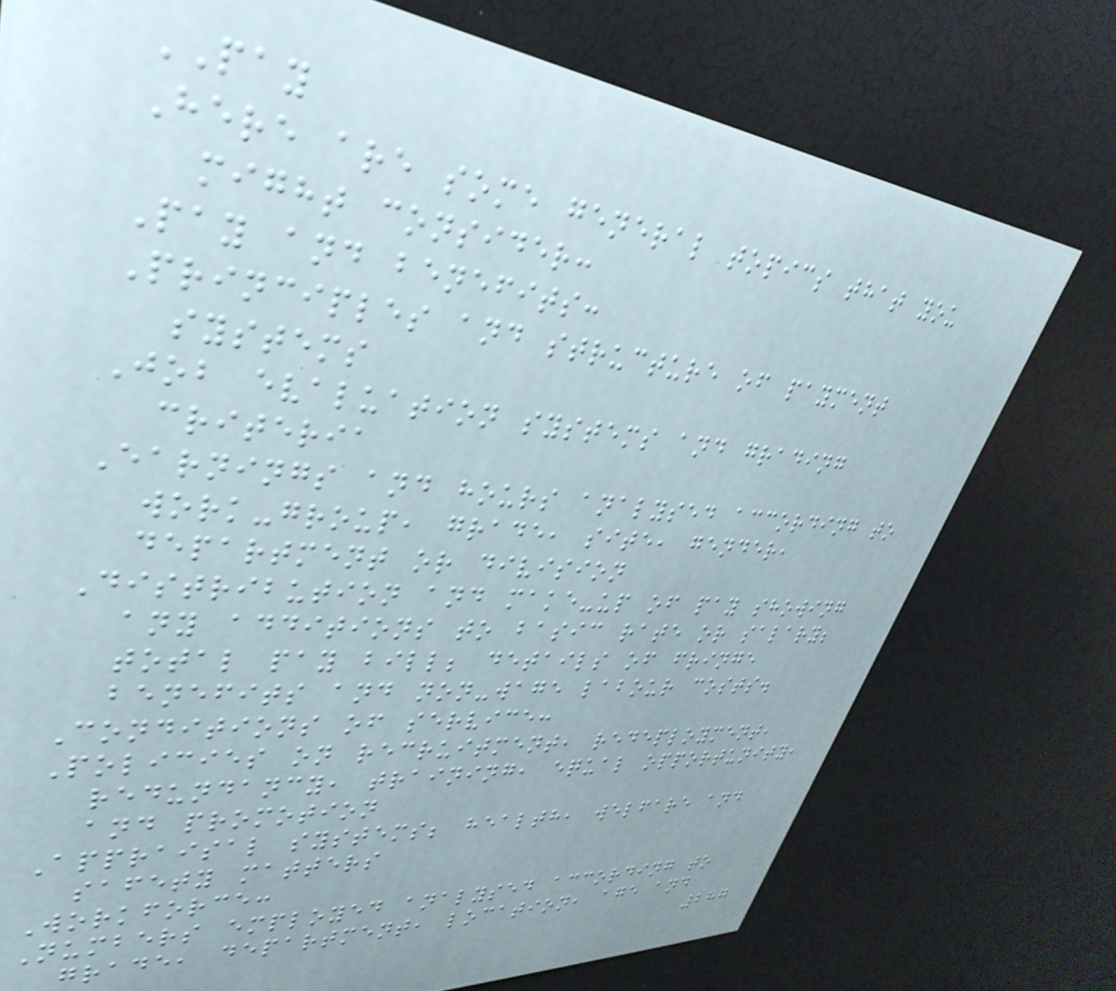PAY
Here are some general topics that you
might consider:
Pay and benefits:
Principles and structure of payment
systems
Job evaluation systems and grading
criteria
Earnings and hours analysed according to
work-group, grade, site, gender,
department or division
Distribution and make-up of pay showing
any additions to basic rate or salary;
total pay bill; details of fringe
benefits and non-wage labour costs.
Conditions of service:
Policies on recruitment, redeployment,
redundancy, training, equal opportunity,
and promotion
Appraisal systems; health, welfare and
safety matters
Workforce:
Numbers employed analysed according to
grade, department, location, age and
287
